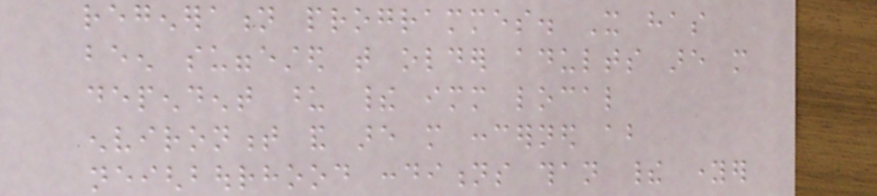regeneration programmes. It has
been suggested that older adults are more
dependent upon their immediate local
environment and are more concerned about
neighbourhood conditions than their younger
